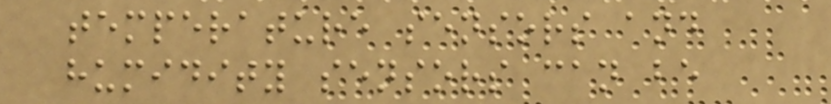temperature sensors and
humidity sensors can be
